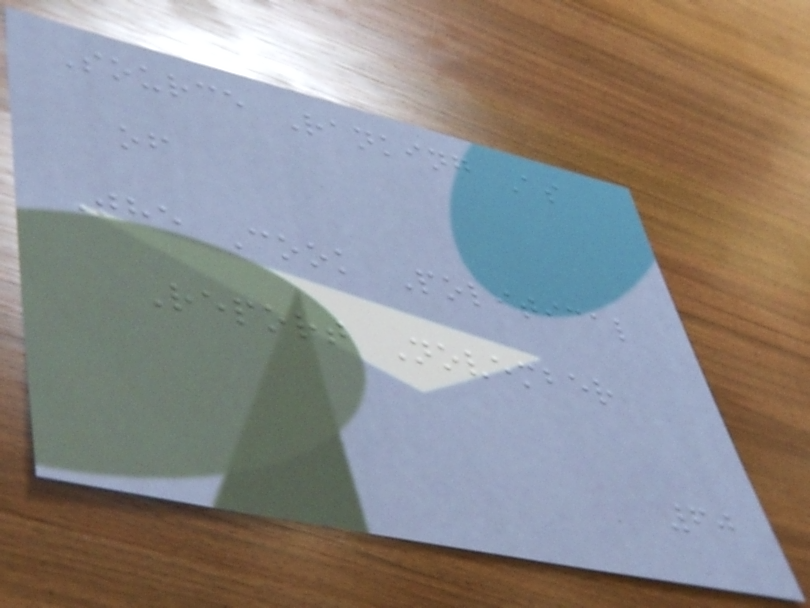Source Ranking As
of
The Cook Political
Report November
60
